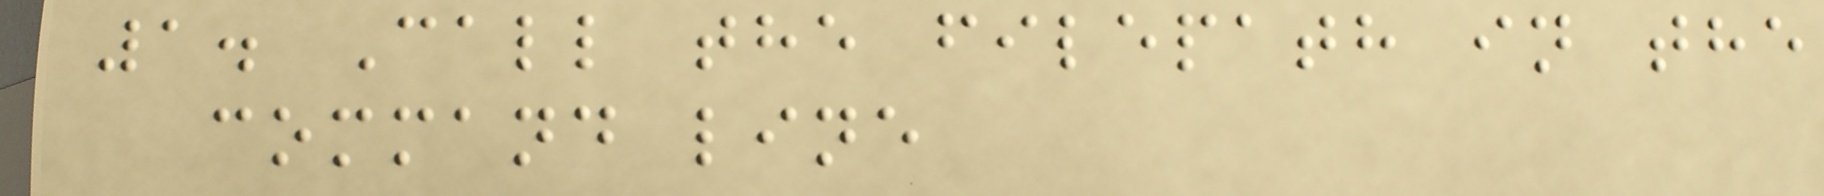1. Call the filepath in the
command line
